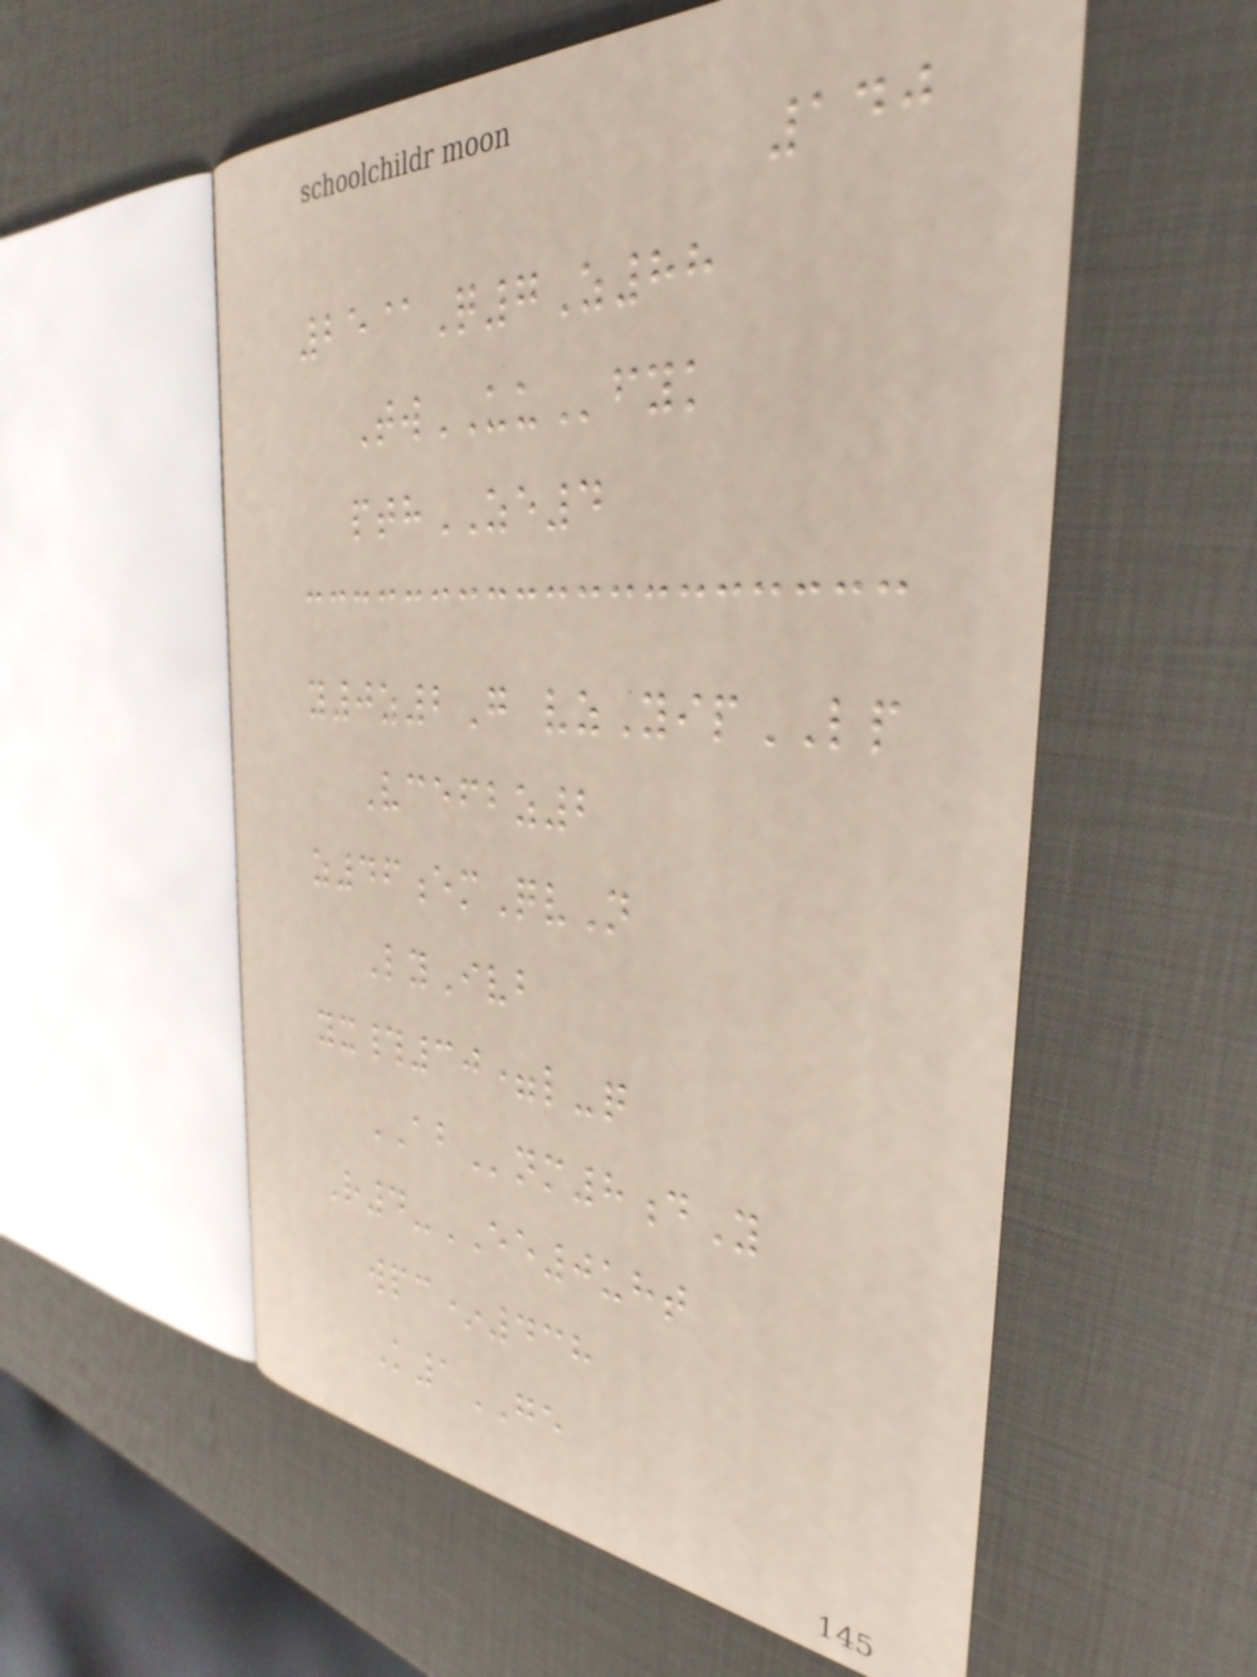140
25@Q7Z88
TwUUfyk
pthZE4
y0z2G vzYipLP
Vcefbz2
z46emQvN
LyIvb
yx#30=l-q
ABnm8dY
R4-EE0uht
wpc*438
K1GE
